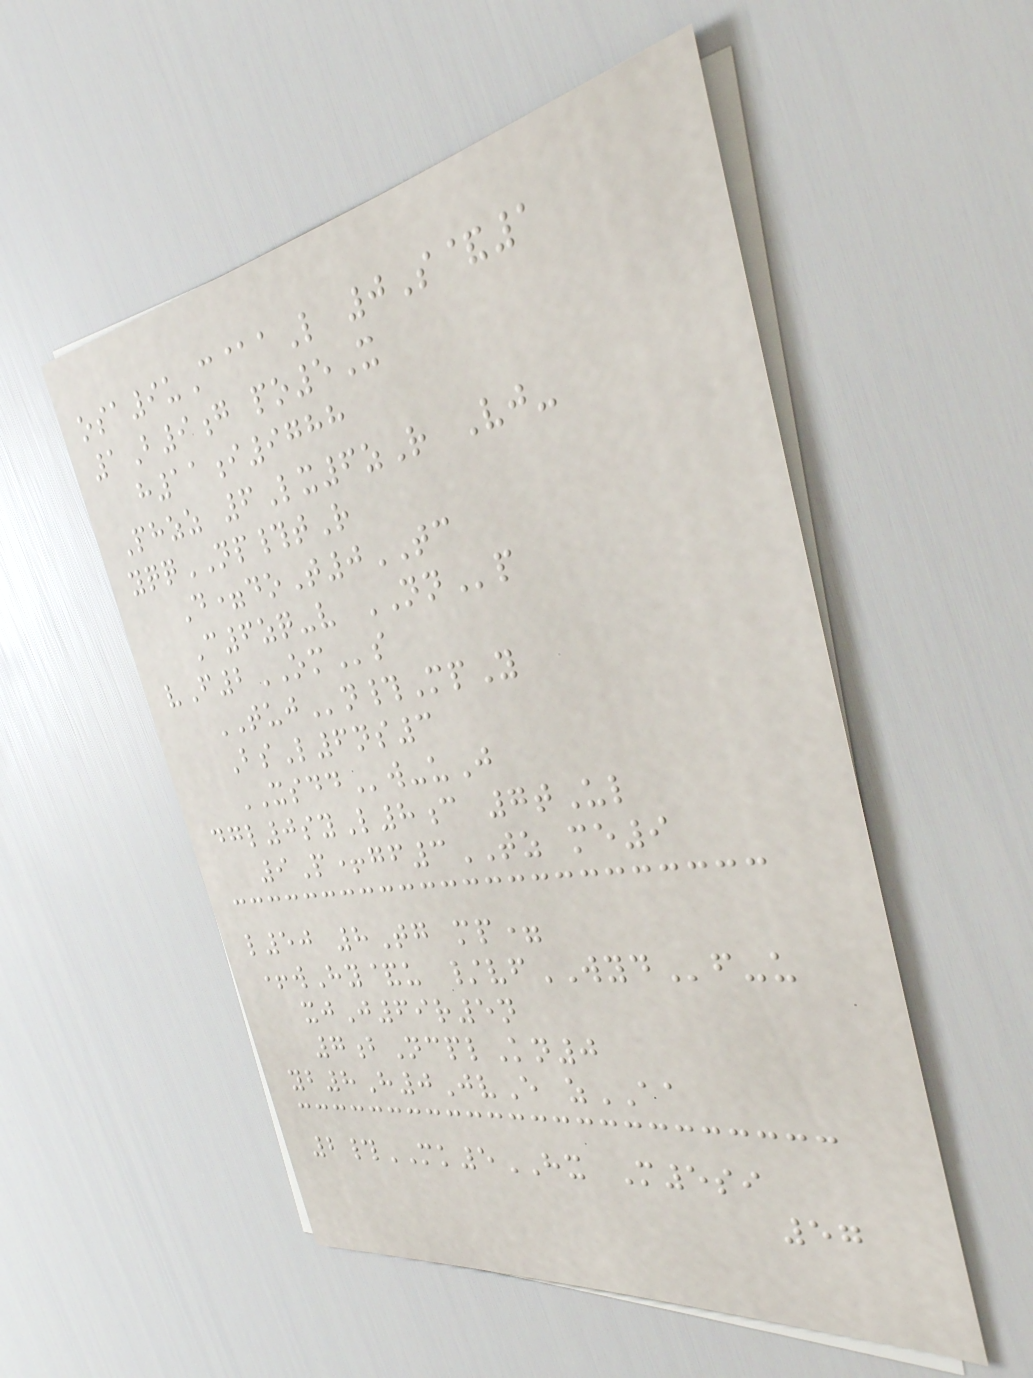osa9uC@aL 0S&1
1B9g po5X
h11i9788
Phzz 6Lx6zR Vj-
yqqNP#tR
D=doT0TC
C6zq-v NNp
vF2OMs
TUJn#MpY
BsL6ns3
XSDDw-uJ
dgl0syL8c 7tUl
9P+gf3TZ me9
l50 8Tg mp=
+wHy&u /vfWYDf-u
xjJ69r5n
7bNcplKn0
yb8H0JvE zAA
2#MK5HX M5si
57
